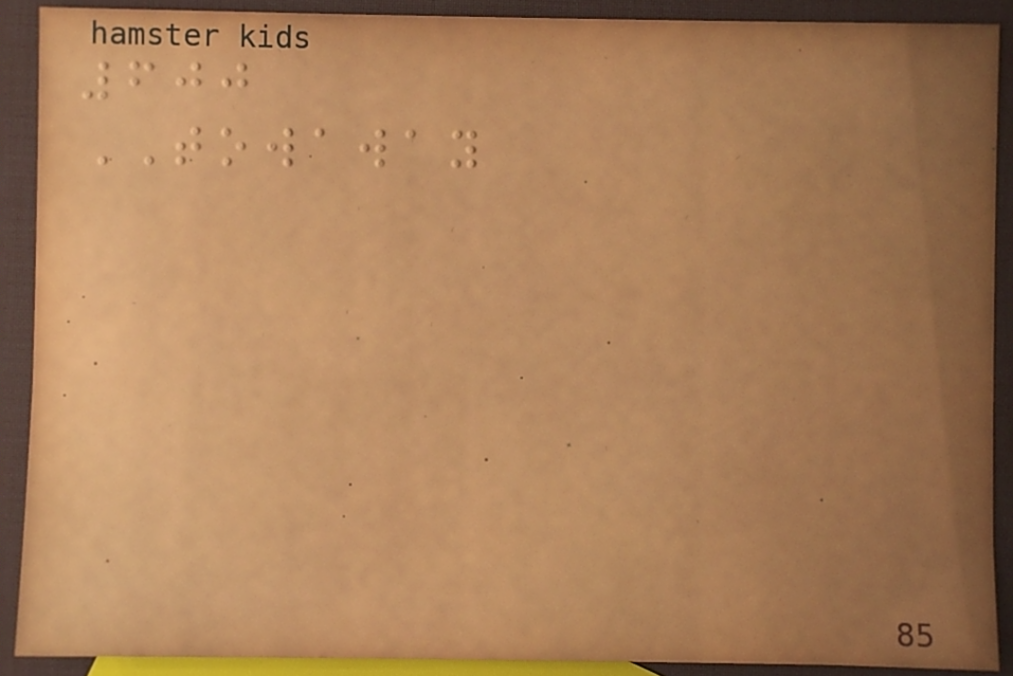600
TOWAWAY
